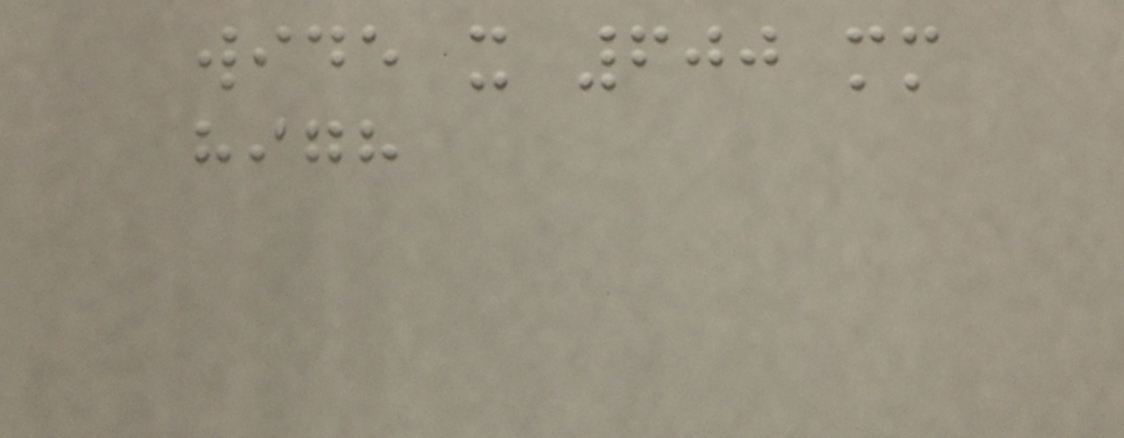wide x 600 mm
high
